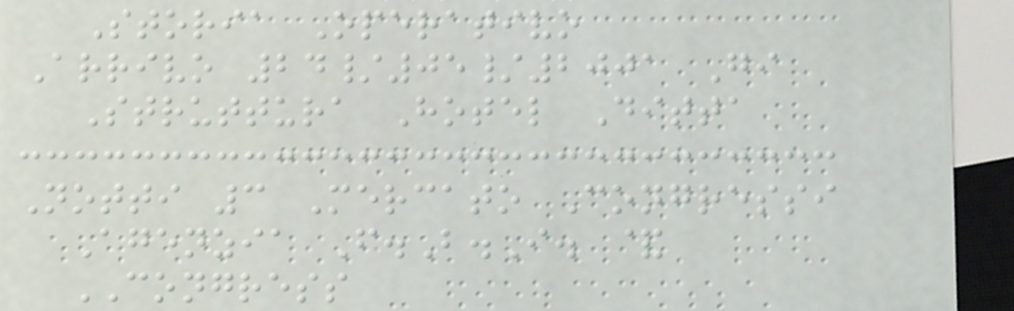Storia Operativo
Arrivo 24/05/2001 Gi
Struttura Hotel Ditta
Notti 3 Mercato Congressi
Agenzia F.B.I. &
CONGRESS
